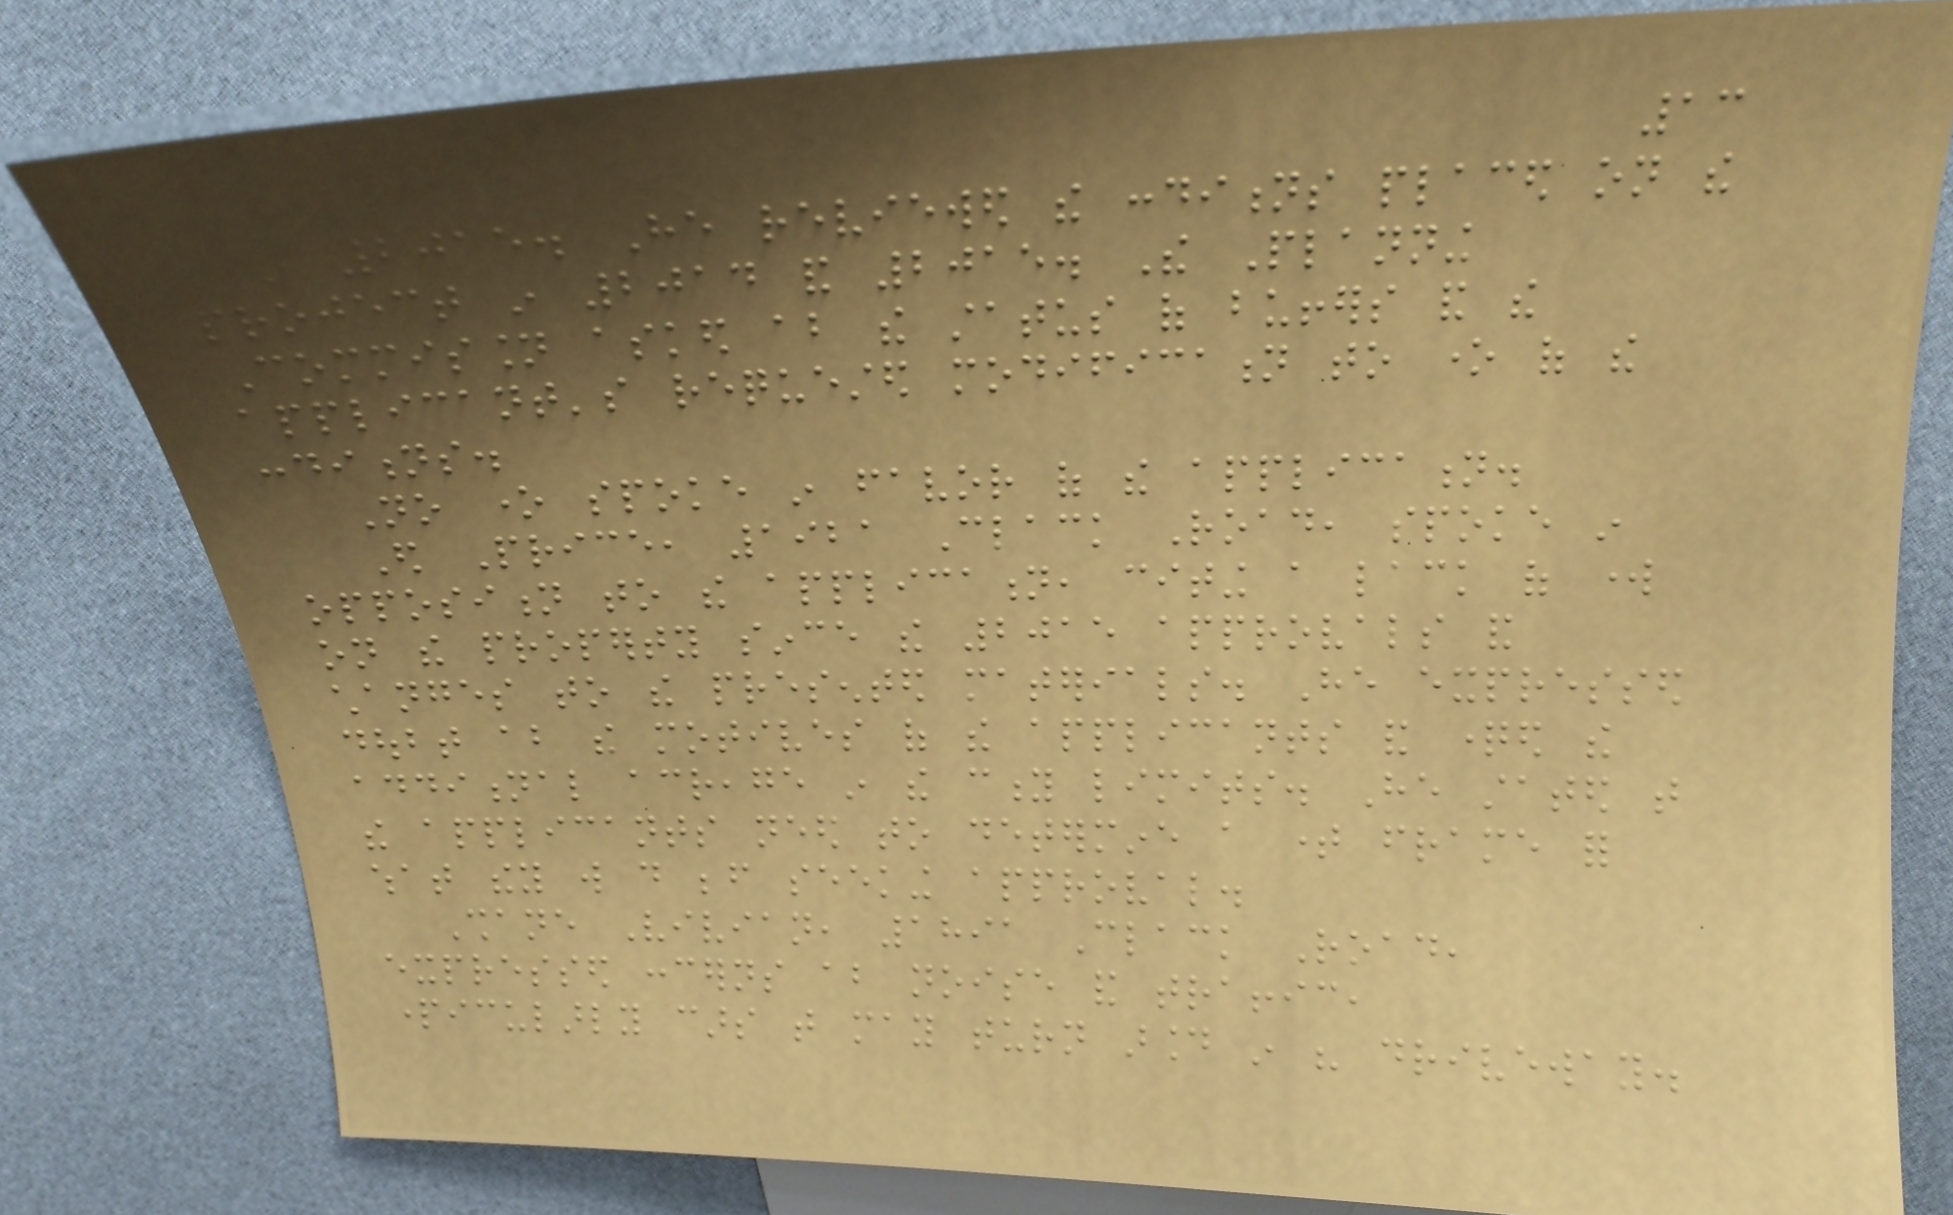13
in 2015. He reviewed the conditions placed on the
project in 2014 and 2015. The Planning
Commission asked about the status of buffers and the
applicant's requested modification to one of the
conditions.
No one spoke in favor of the application.
Ed Price, 1921 Clack Road, spoke in
opposition to the application, citing a lack of work
on the property since the 2015 approvals and
changes to the presented materials. He expressed
doubt about the motives of the applicants and questioned the
additional acreage in the city limits. He stated that
the applicants need to determine a time frame for
what they will do before seeking approval.
Shane Vivian, 1891 Clack Road,
expressed concerns about noise and traffic,
particularly cars that may turn around in his driveway.
